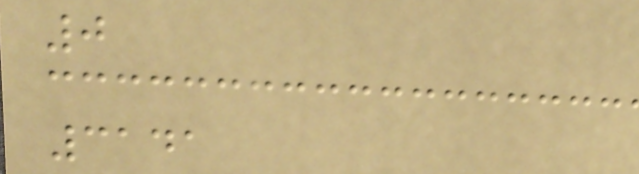0
3141
